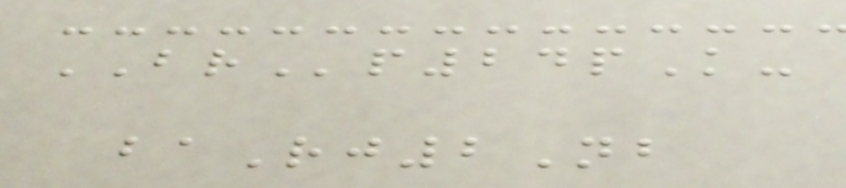BRp24pK-
baRj2Nb
